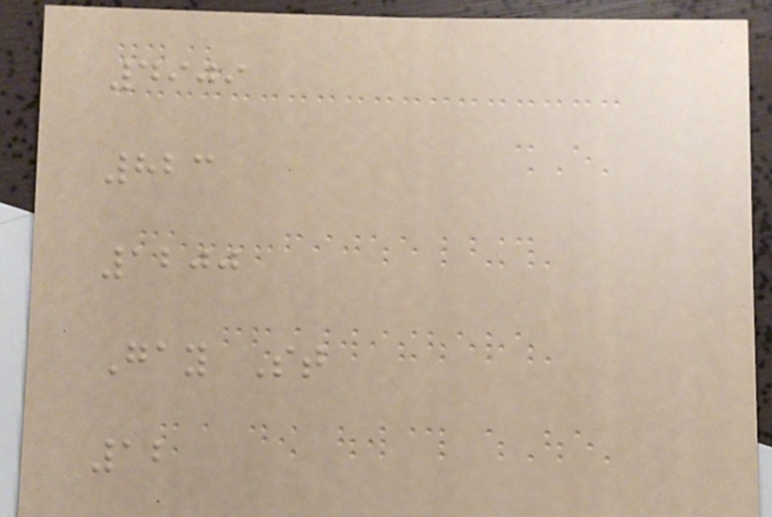4909
823
1200
Gay St
12
